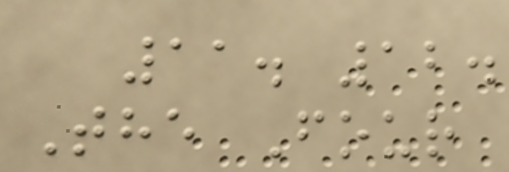11. 12.
The Four
